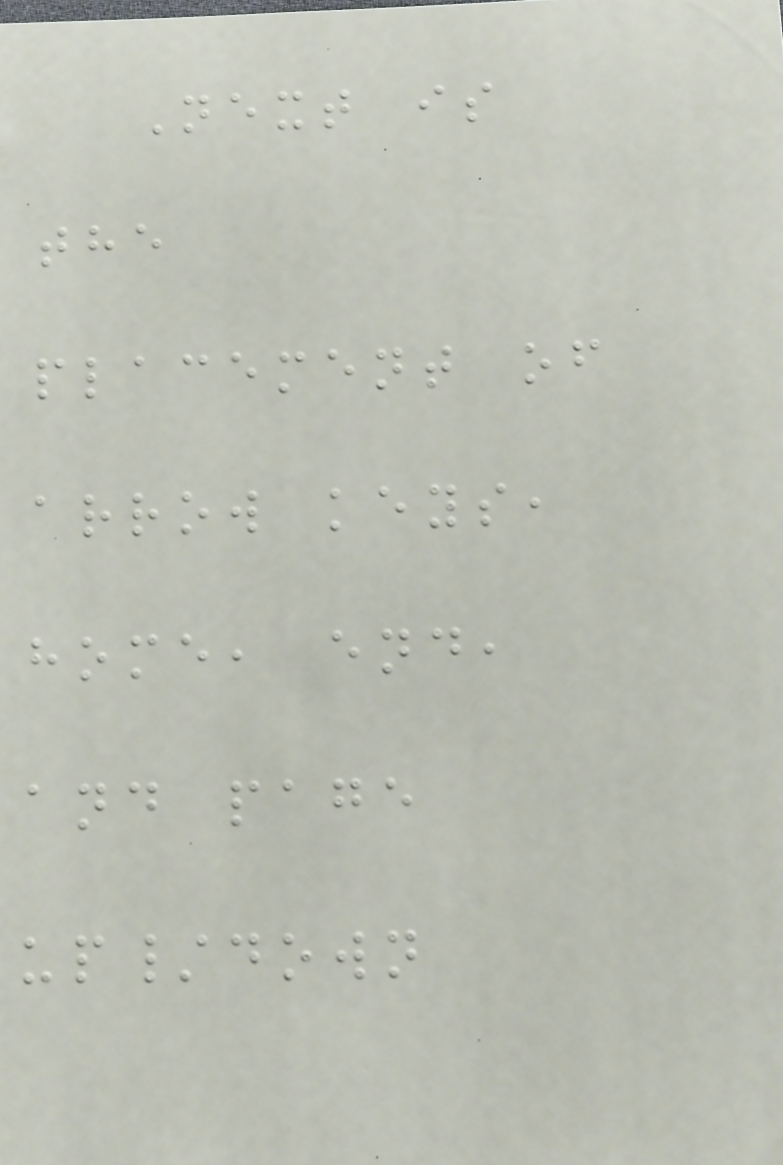Next is
the
placement of
arrow keys,
home, end,
and page
up/down
